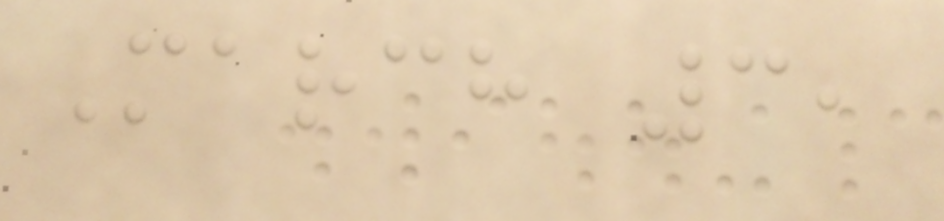March 3,
